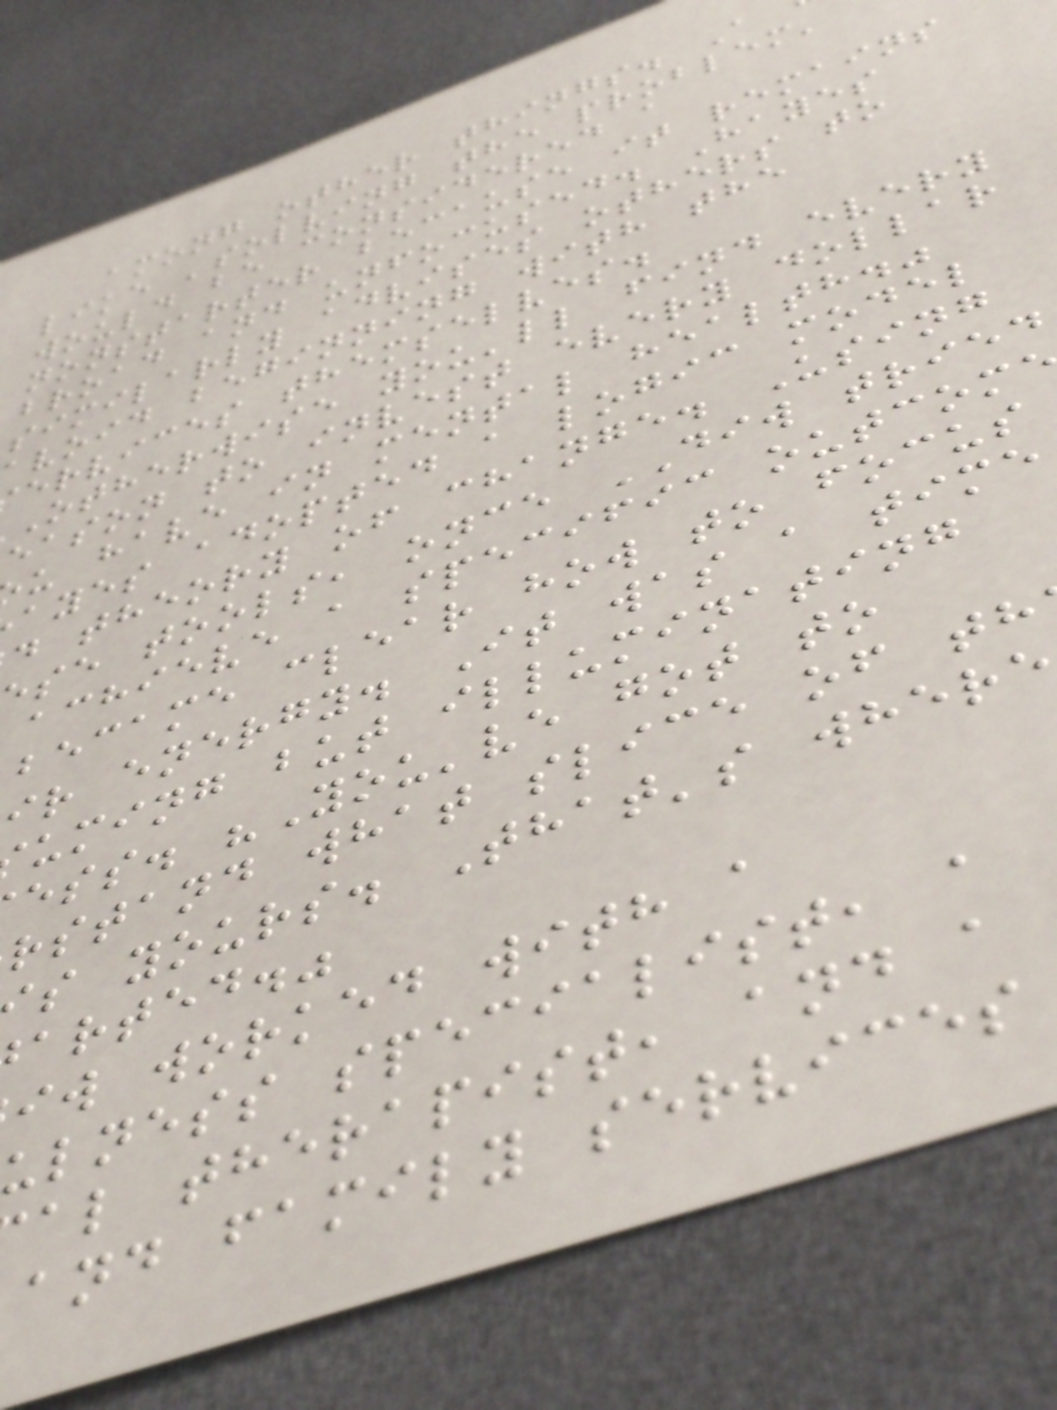among other things. A
like 'solving the problem'
would be considered a
nonstarter because it remains
broad and unfocused. Hayes
similarly advises others to
avoid beginning with the
ervices themselves.
Otherwise you'll find every
eason to invest every dollar
u have in mental health."
ayes adopted a logic model
d theory of change. Using
se tools, once DIW tried
achieve a specific outcom
became clear how to focus
ir energy. It was a time
uming but illuminating
ess. "You've got to
rstand what slice of th
s yours. That's where
arted."
iw worked with a
ulness specialist, a
al therapist, and a
and family services
